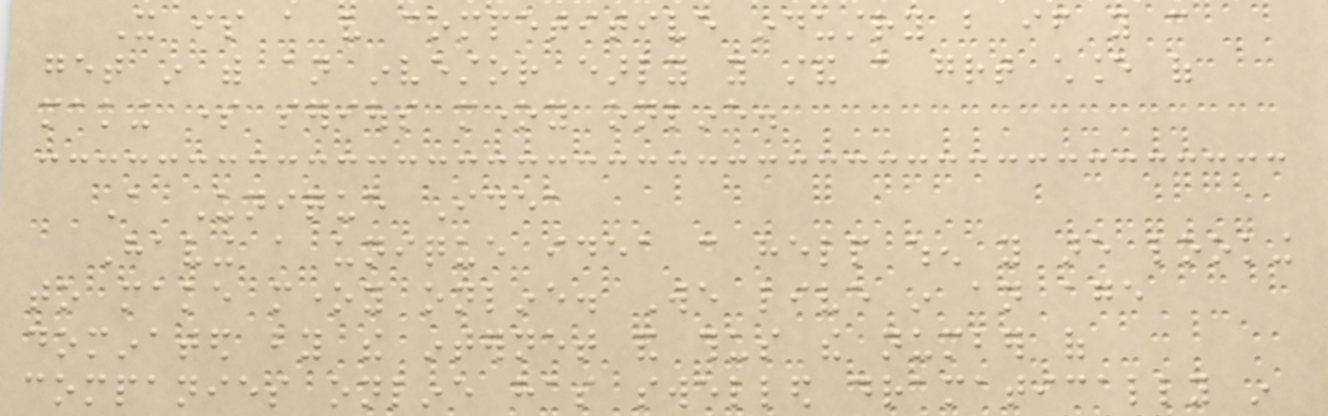It is a very competitive industry but if you can
get in with an investor early you stand a great chance of
making some serious money online.
A Unique Idea
Having a unique idea can help when you are looking
to make money online. We live in an age
dominated by the internet and thus the number of
companies online has swelled dramatically in
